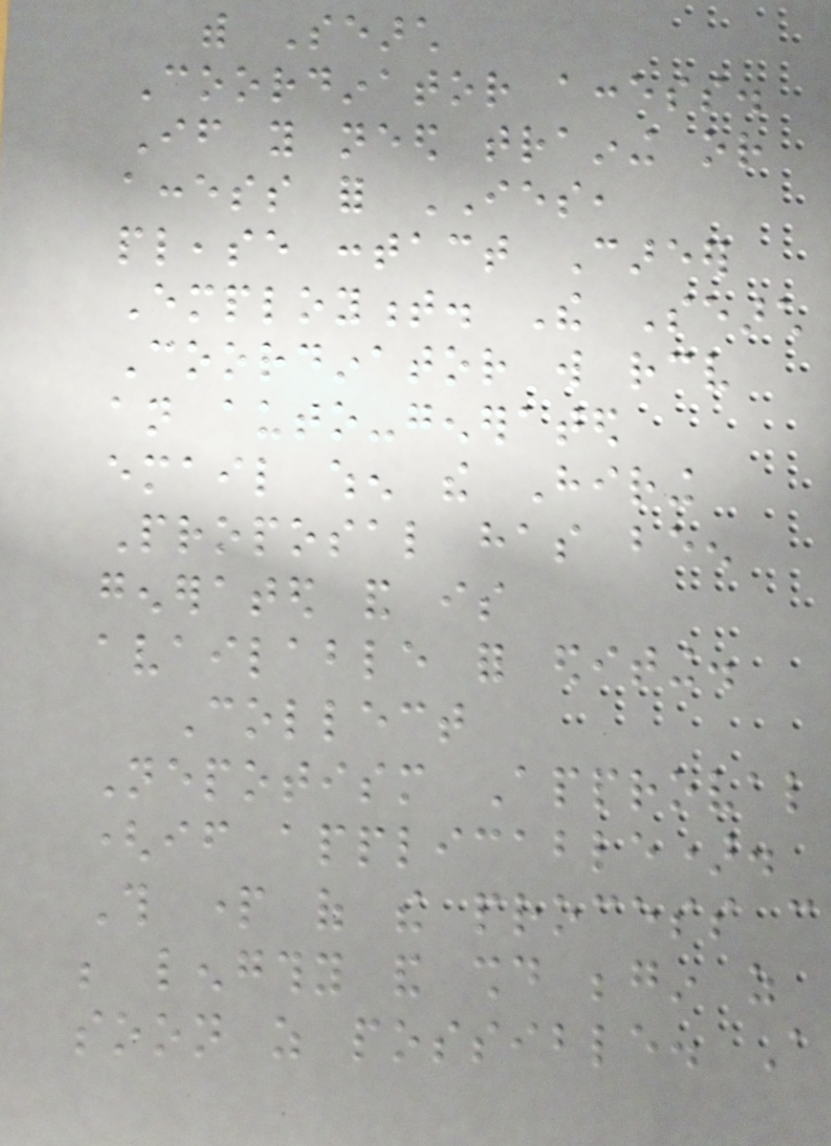with Search
Coordinator access.
If you need training or
access for IES,
please contact Career
Employment. The Search
Coordinator will receive
an auto-generated
email when the Hiring
Proposal has been
generated and is
available for editing.
Collect
Nepotism Approval
(if applicable).
This part of the process can
be lengthy and should begin as
soon as possible. A
